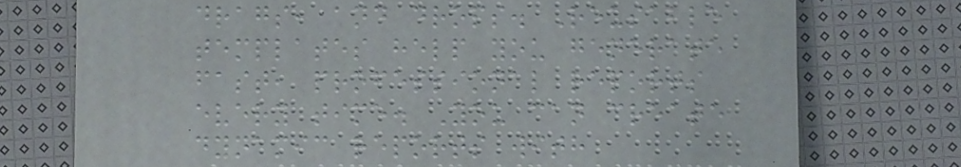drags, and drops. Reusable
templates help you generate
fast, professional reports
every time. You can create
dynamic reports with
